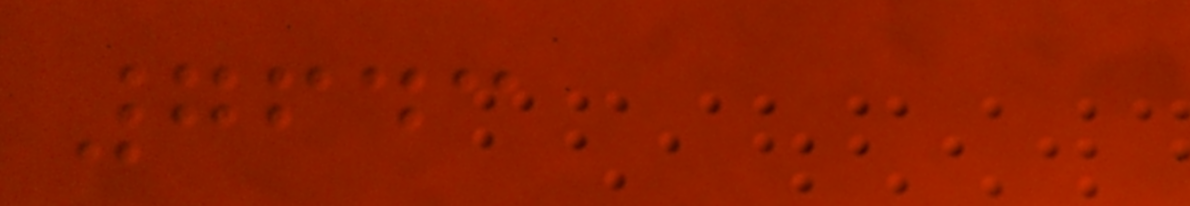7643
